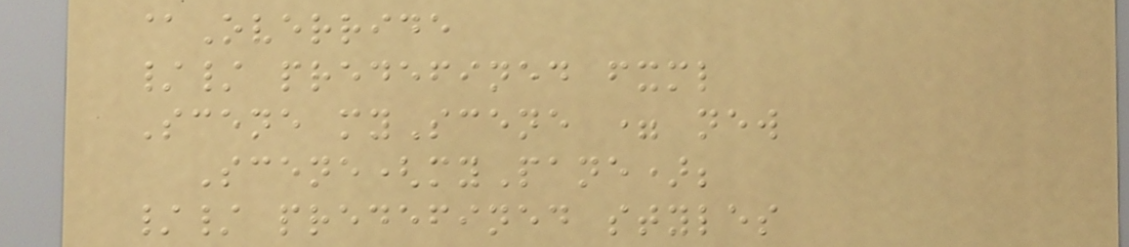@Override
// predefined fxml
Scene myScene = new
Scene(myPane);
// predefined styles
